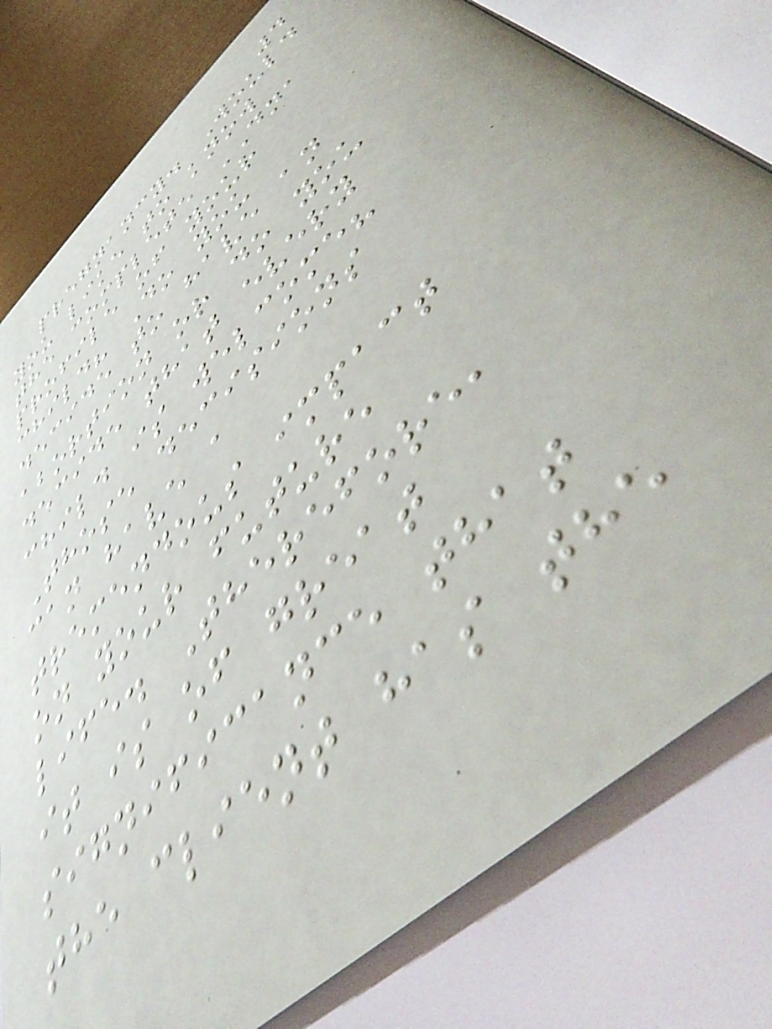4
pregnancy. Would
you like to know
the complete DNA
profile of your
child? Do you
decide to have an
abortion or do you
decide that every
child is welcome?
Those decisions
can have a
tremendous impact
on your future
life. Therefore,
it is of great
significance that
the client has the
